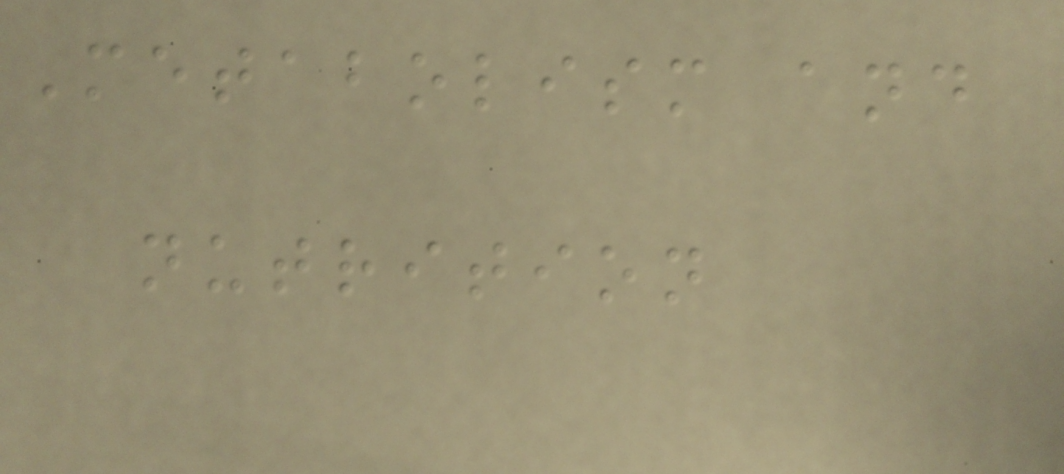Metabolism and
nutrition
